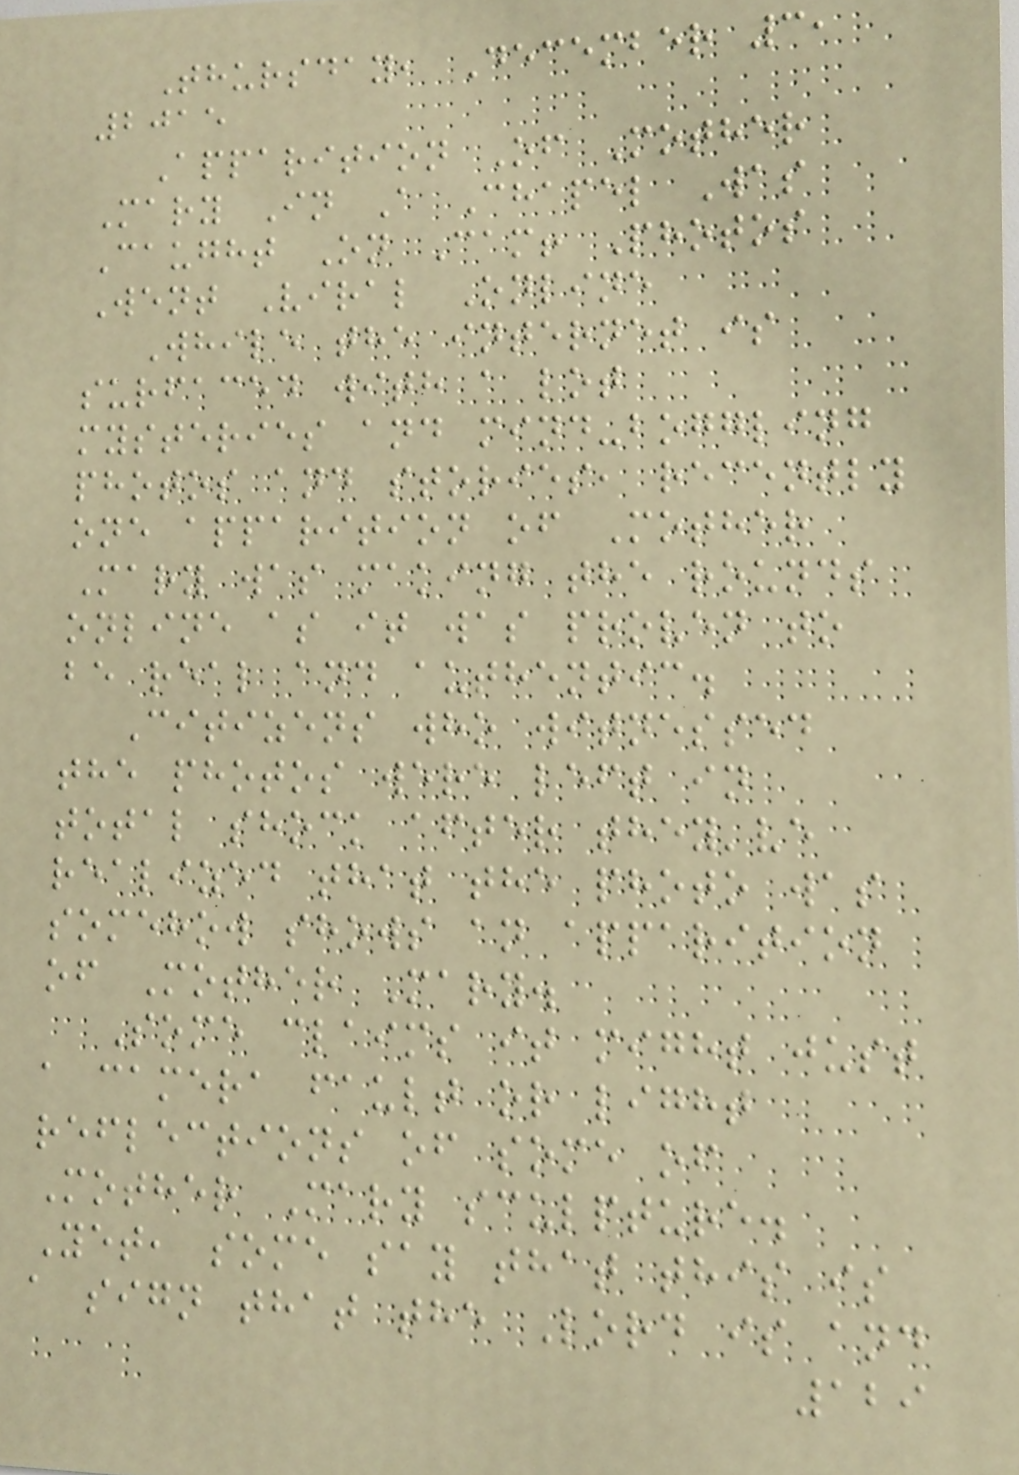Thursday, December 3,
2015
Apparition Of Mother
Mary In A Chapel Was
Caught On Cam! Photos
Went Viral Online
While the internet is
surfaced with a lot
mysteries and mind-boggling
photos and stories, recently
one apparition of Mother
Mary was making the rounds
online as it was proven to
be real and authentic.
Citizens who witnessed
the photos were left in
total shock after they've
realized that the photo was
somehow shows an apparition
of Mother Mary.
Some claims it might just
a camera fault or light
reflections of some of
Mother Mary sculpture.
Yet, some say that this is
a sign that the Lord is and
129
